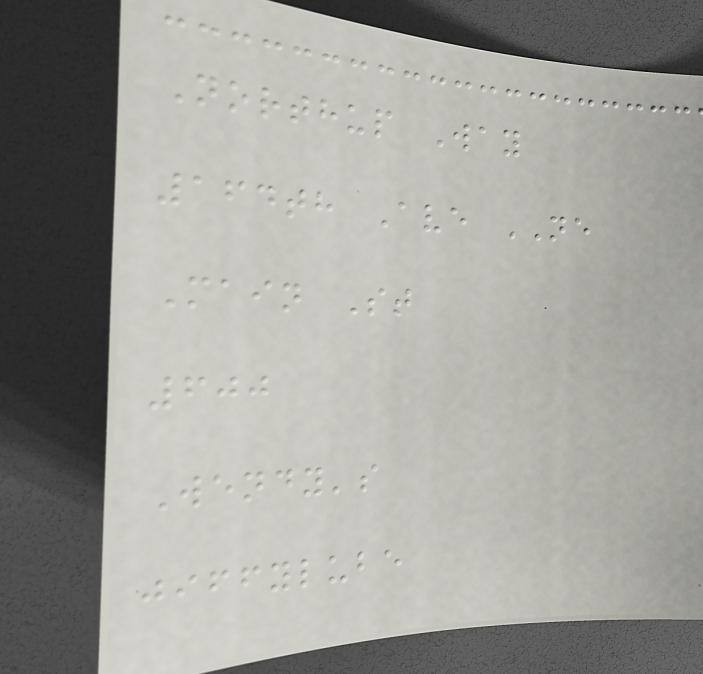Northup Way
164th Ave NE
Main St
600
Wendy's
jiffylube
